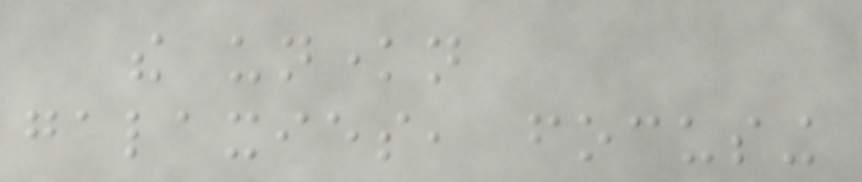the unknown
galaxies, focusing
